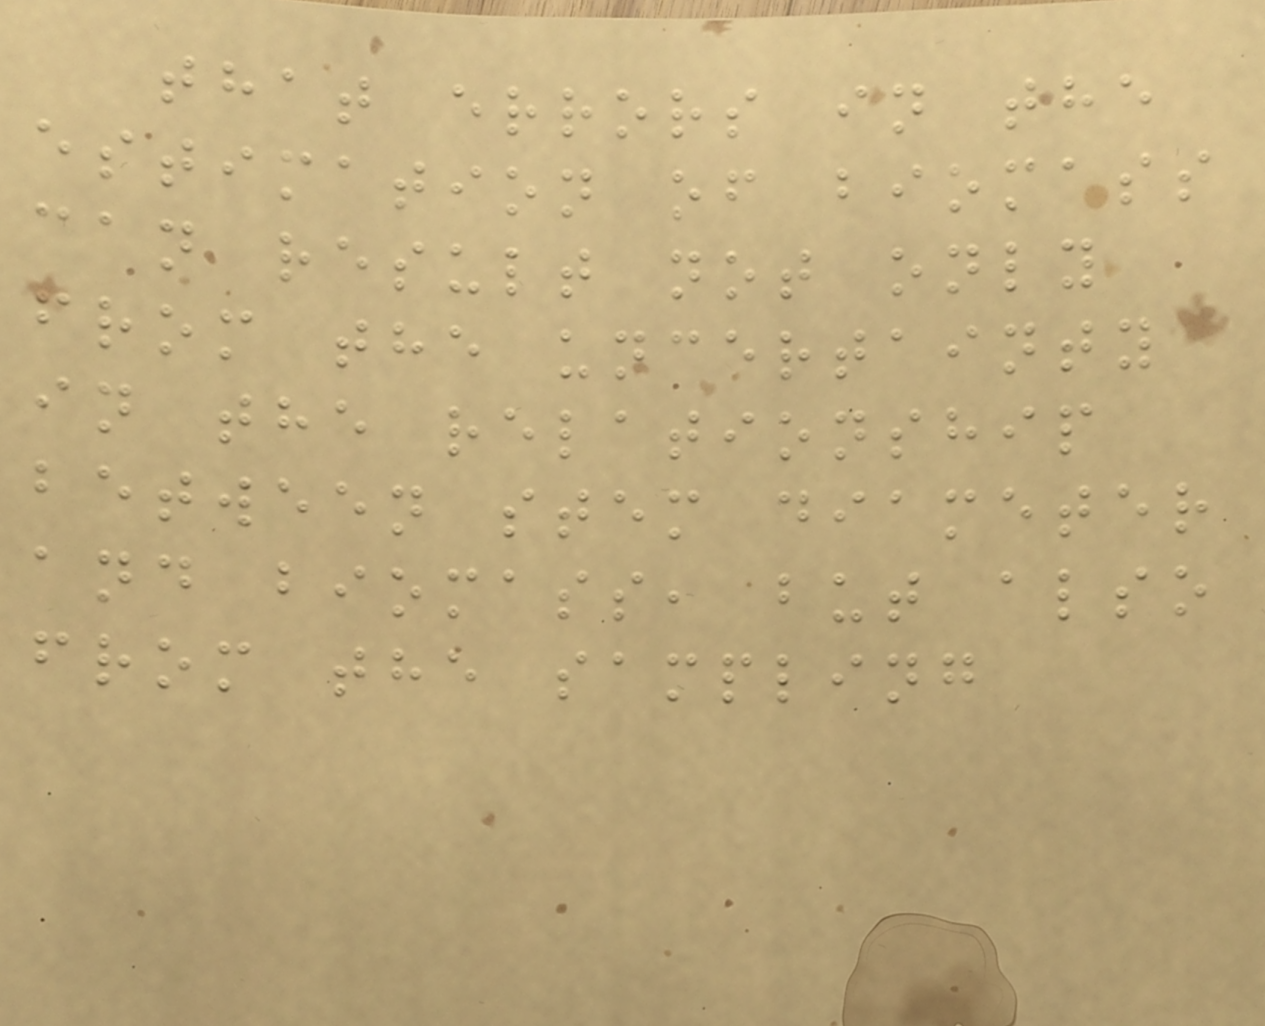that errors in the
estimation of biomass
can result not only
from the uncertainty
in the relationship
between stem diameter
and biomass, but also
from the sampling
